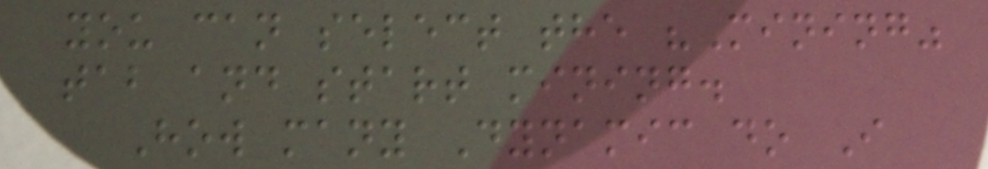you can select the "Mining"
tab and start mining.
How many Dynamic do I
